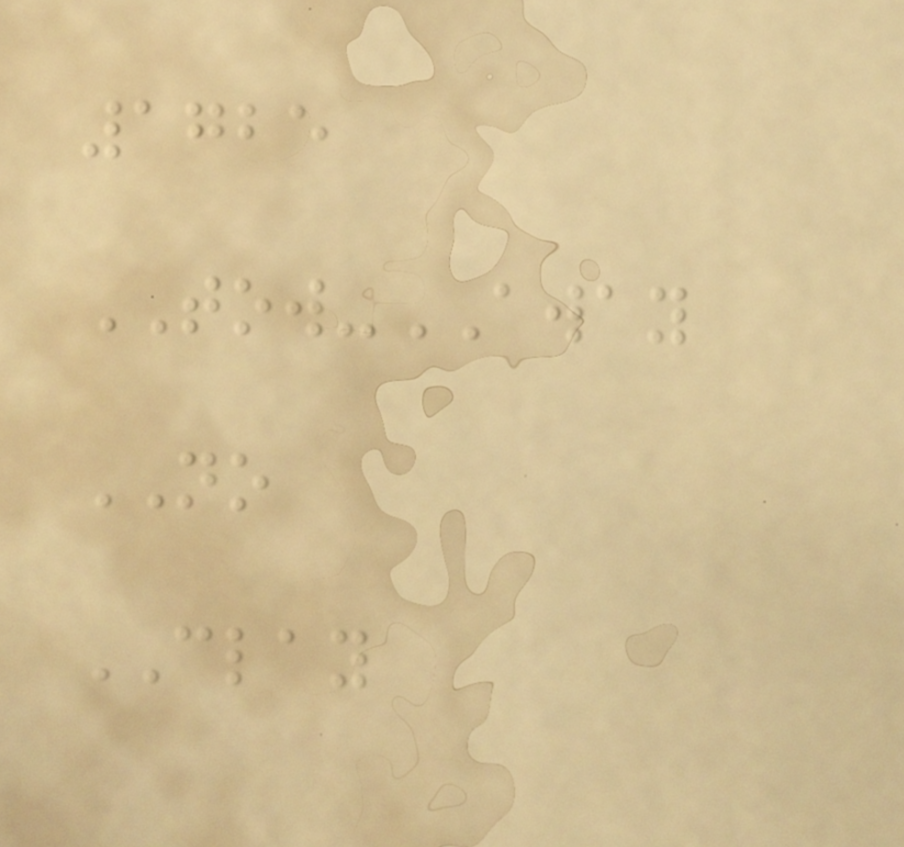1725
TOW-AWAY
NO
CLAY
